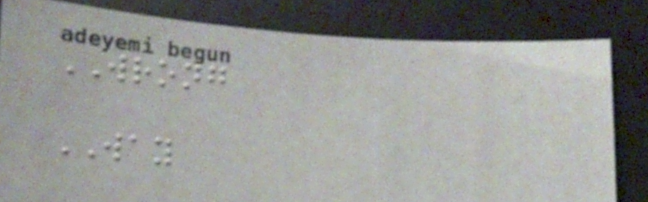WRONG
WAY
